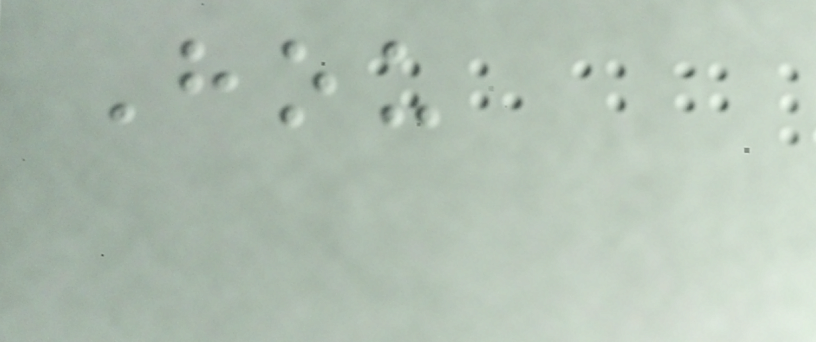Hou
